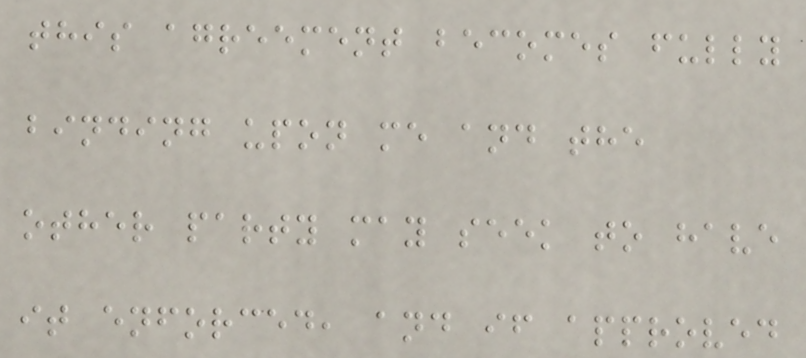this agreement becomes fully
binding upon me and the
other party may seek to have
it enforced, and if approved
